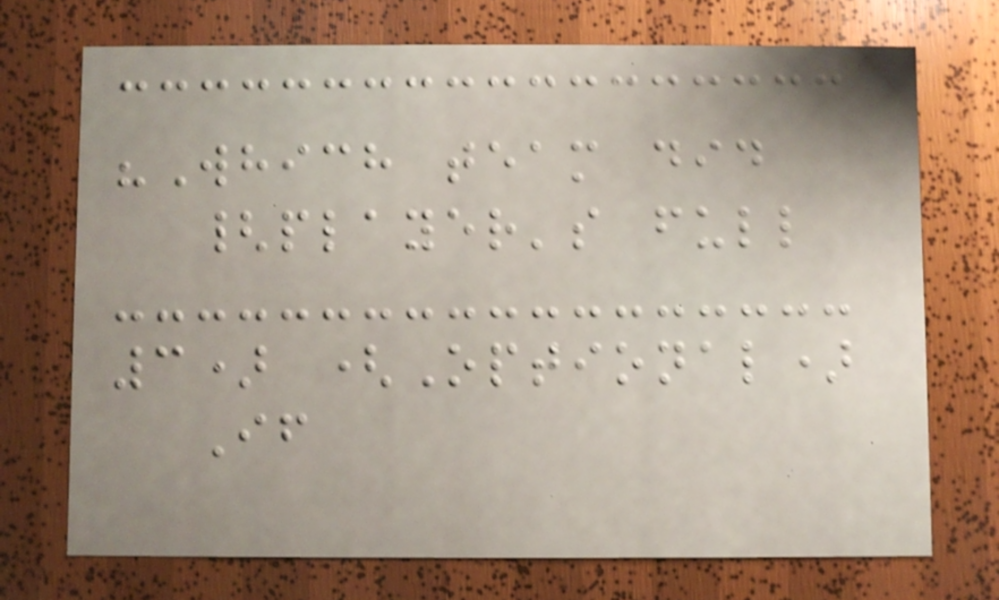"Which team did
{player's full
3) (Optional)
If
